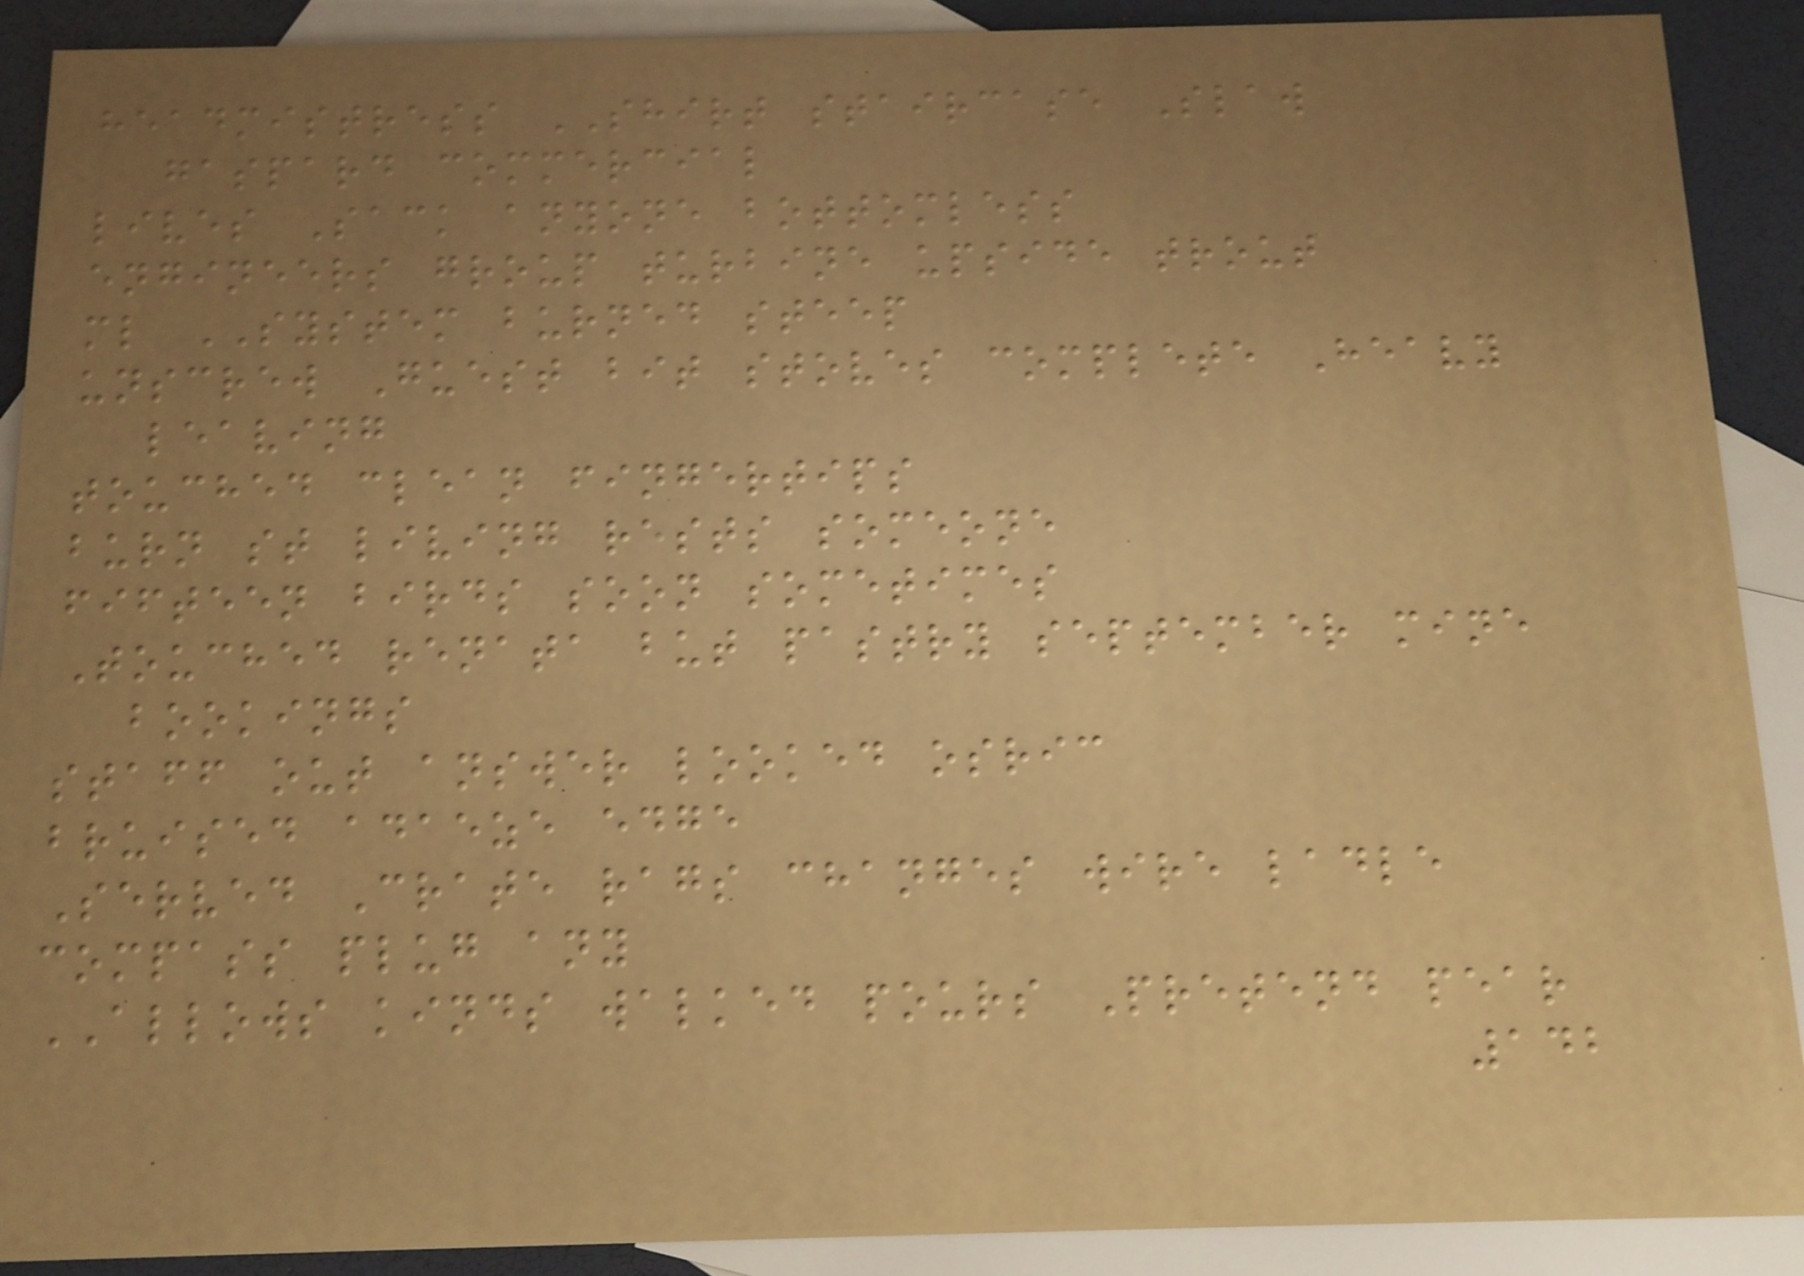headmistress SHIRT staircase Slaw
gaspard commercial
lives Sack anyone bottomless
engineers group turbine upside trout
ml SYSTEM burned steep
unscrew Guest bit stoves complete Heavy
leaving
touched clean fingertips
burn st living rests someone
fifteen birds soon sometimes
Touched renata but pastry september mine
bookings
staff out answer looked osric
bruised adaeze edge
Served Crate rags changes wire ladle
compass plug any
ALLOWS kinds walked pours Pretend pear
142
